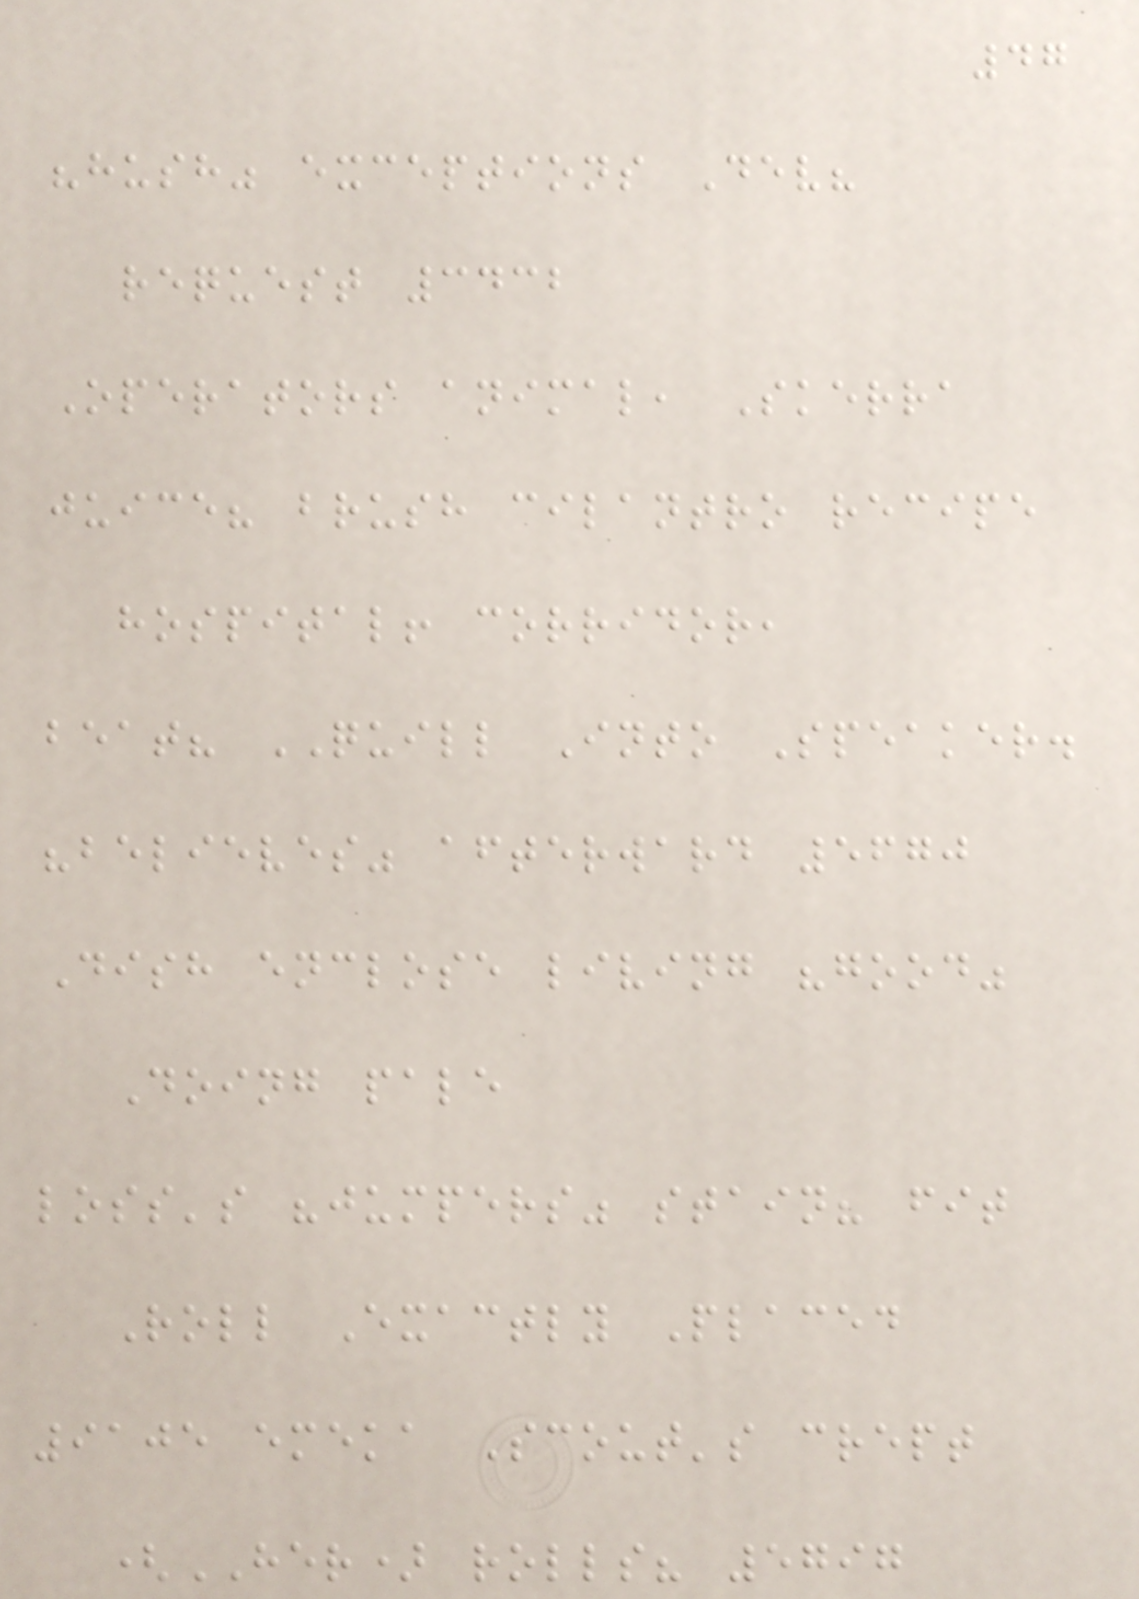47
"hush" exceptions Dev?
request 3432
Operators animal, Skerra
juice? brush cilantro recipe
hospital! corridor,
beat? QUILL Into Speaker.
"believes" afterward 5670
Dish enclose living "good"
Doing pale
loss's "jumpers" stain? fit
Roll Exactly Placed
9105 emeka Scout's crept
(HER) rolls? 5797
